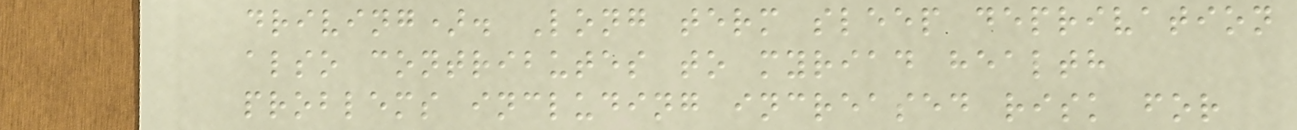driving). Long term sleep deprivation
also contributes to myriad health
problems including increased risk for
